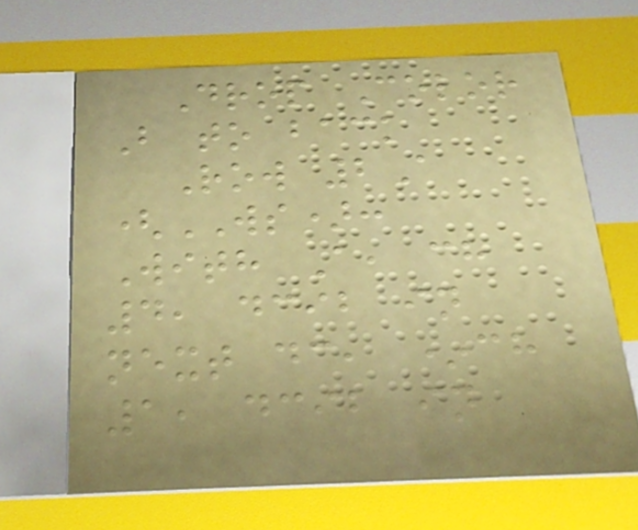Drop Color
B to back
Row 2A
(WS):
With A, ch
4, dcib in
next dc, *ch
1, dcib in
